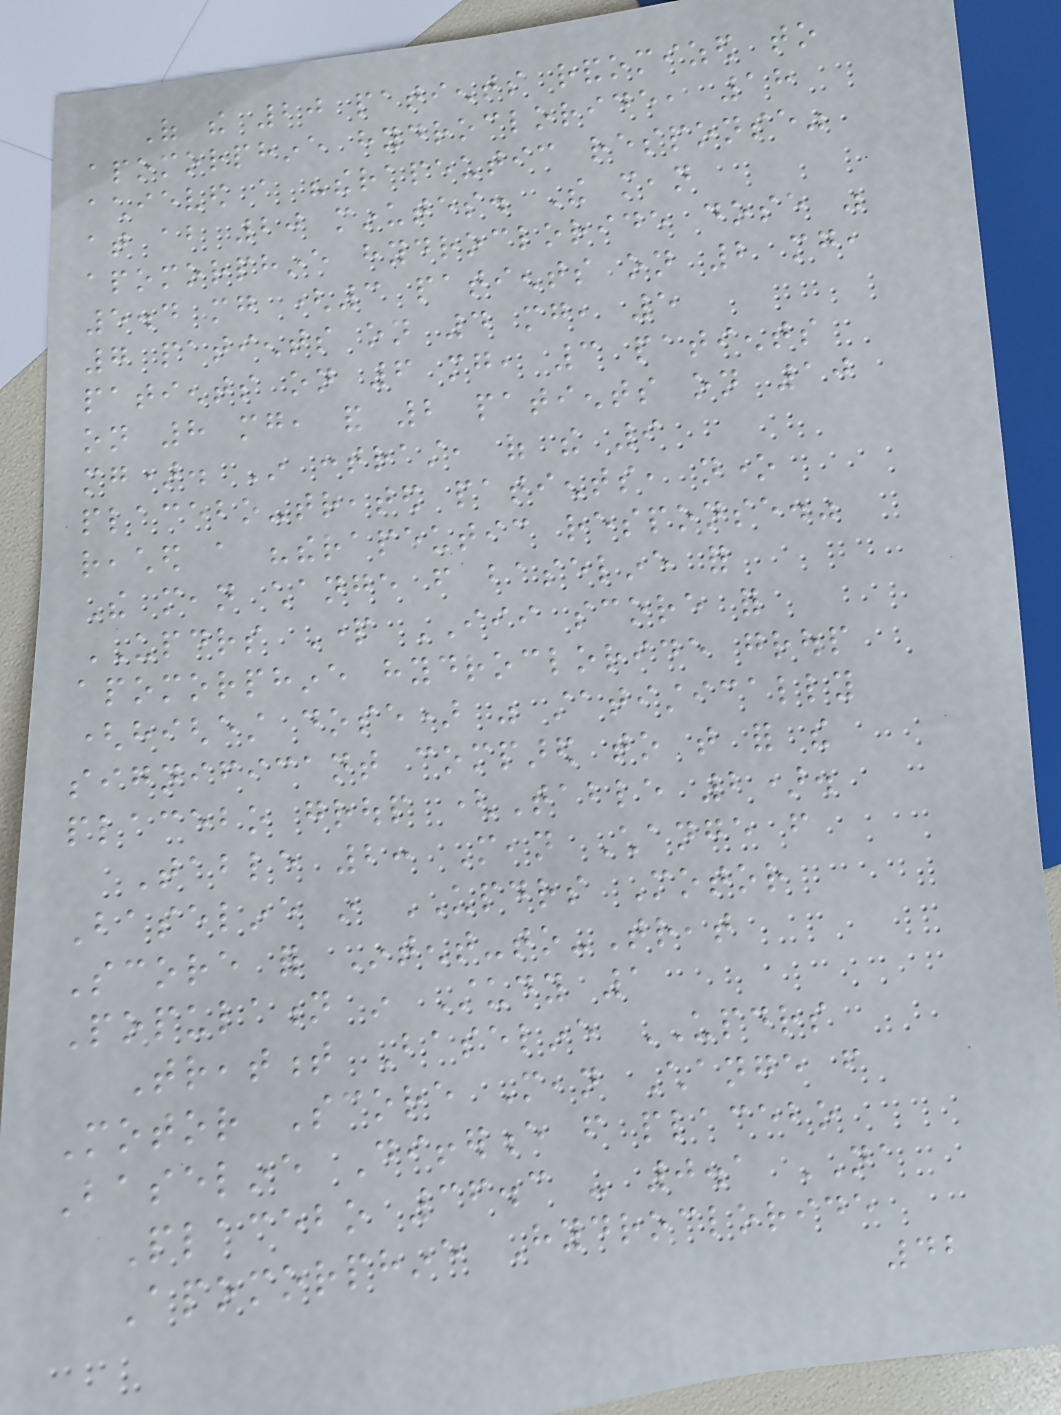Of the 20 patients randomized to
apomorphine hydrocloride, 18
achieved a "therapeutic response"
at about 20 minutes. The mean
apomorphine hydrocloride dose was
5.4 mg (3 patients on 2 mg,
7 patients on 4 mg, 5
patients on 6 mg, 3 patients
on 8 mg, and 2 patients on 10
mg). In contrast, of the 9
placebo-treated patients, none
reached a "therapeutic response."
The mean change from baseline for
UPDRS Part III score for
apomorphine hydrocloride group
(highest dose) was statistically
significant compared to that for the
placebo group (Table 2).
Table 2: Mean Change from
Baseline in UPDRS Motor
Score for Intent-to-Treat
Population in Study 1
Treatment Baseline UPDRS
Motor Score Mean Change from
Baseline Difference from placebo
Placebo 36.3 - 0.1 NA
Apomorphine Hydrocloride
42
